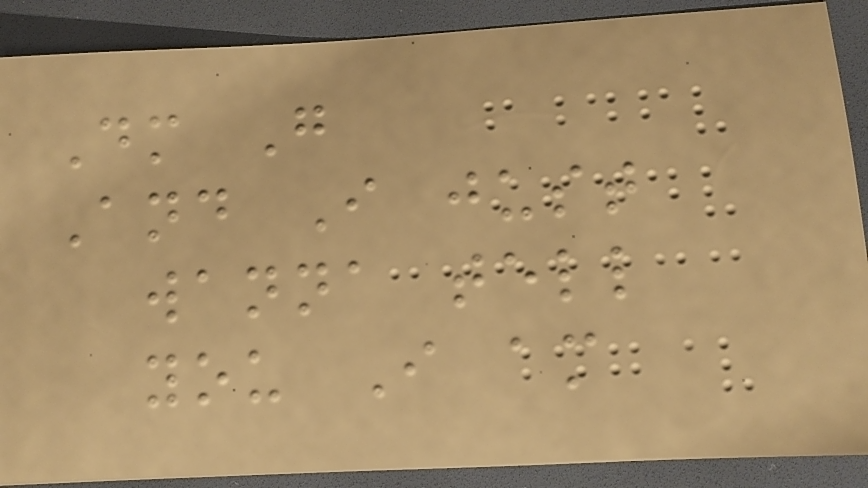Dm G
And I just
wanna tell
you I am
